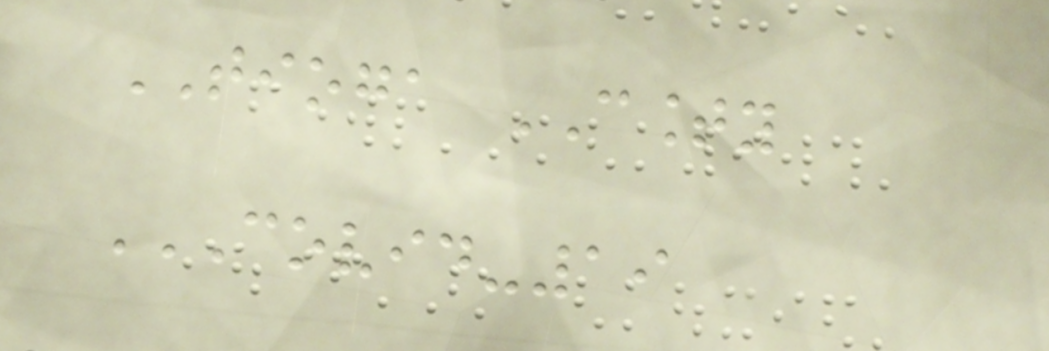TIOGA COUNTY
COVID-19
